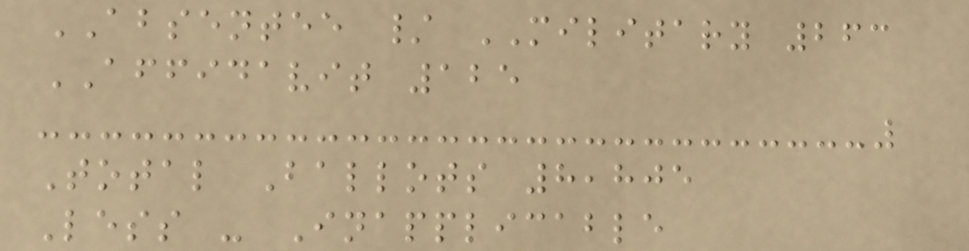ABSENTEE / MILITARY 263
AFFIDAVIT 125
Total Ballots 8,805
Less - Inapplicable
